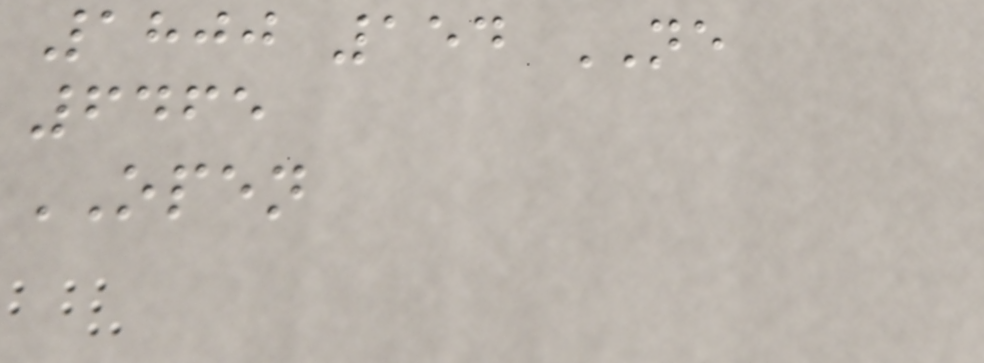1800 154 NE
6465
OPEN
